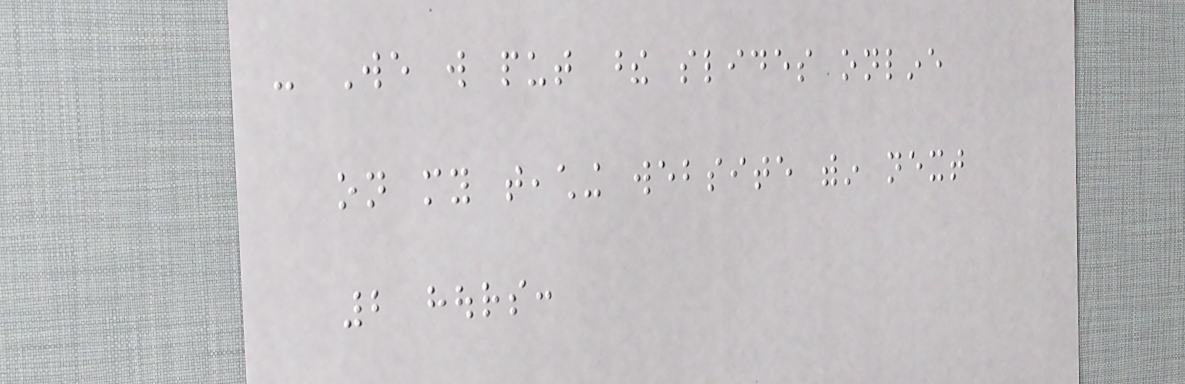- We will put these slides online
on my teaching website within next
2 hours:
